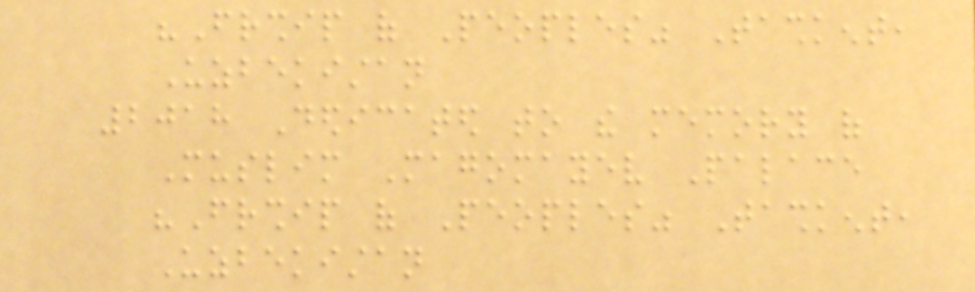"Friendship of Peoples" Tashkent,
Uzbekistan
2018 Dedicated to the memory of
Muslim Magomayev Palace
"Friendship of Peoples" Tashkent,
Uzbekistan
